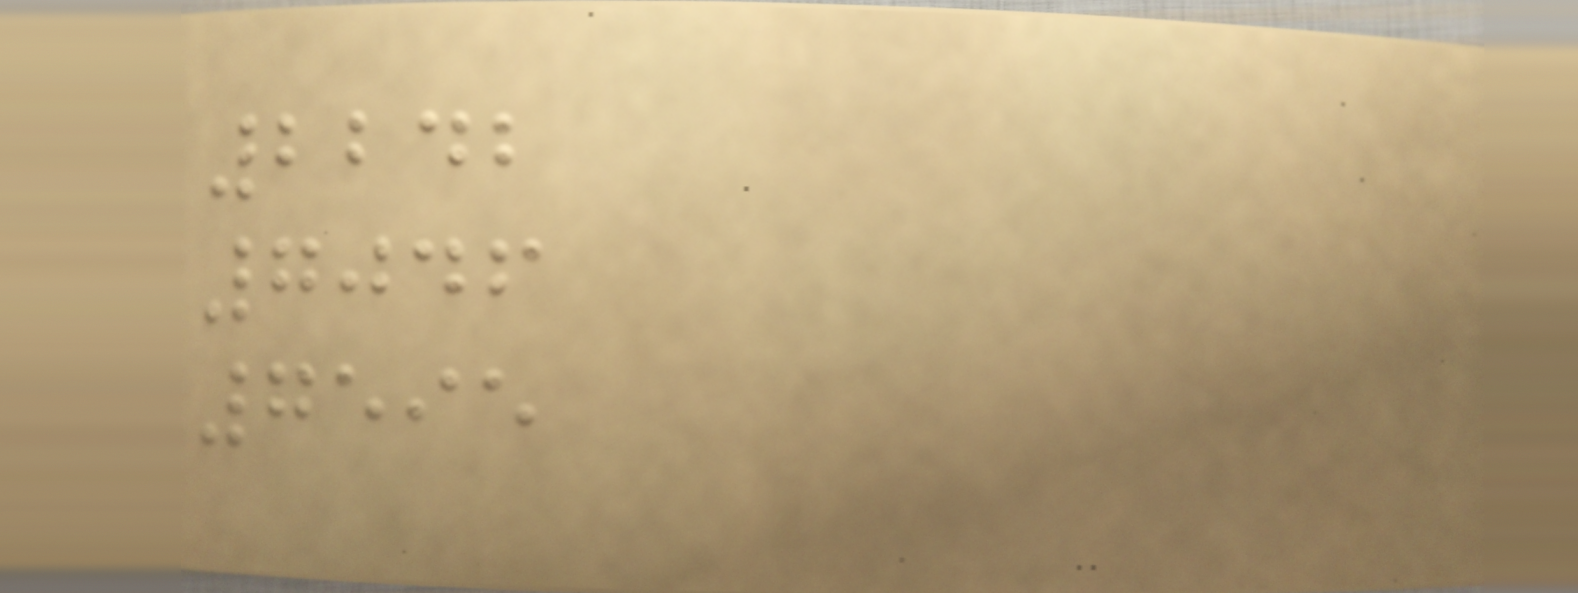2242
7046
7595
